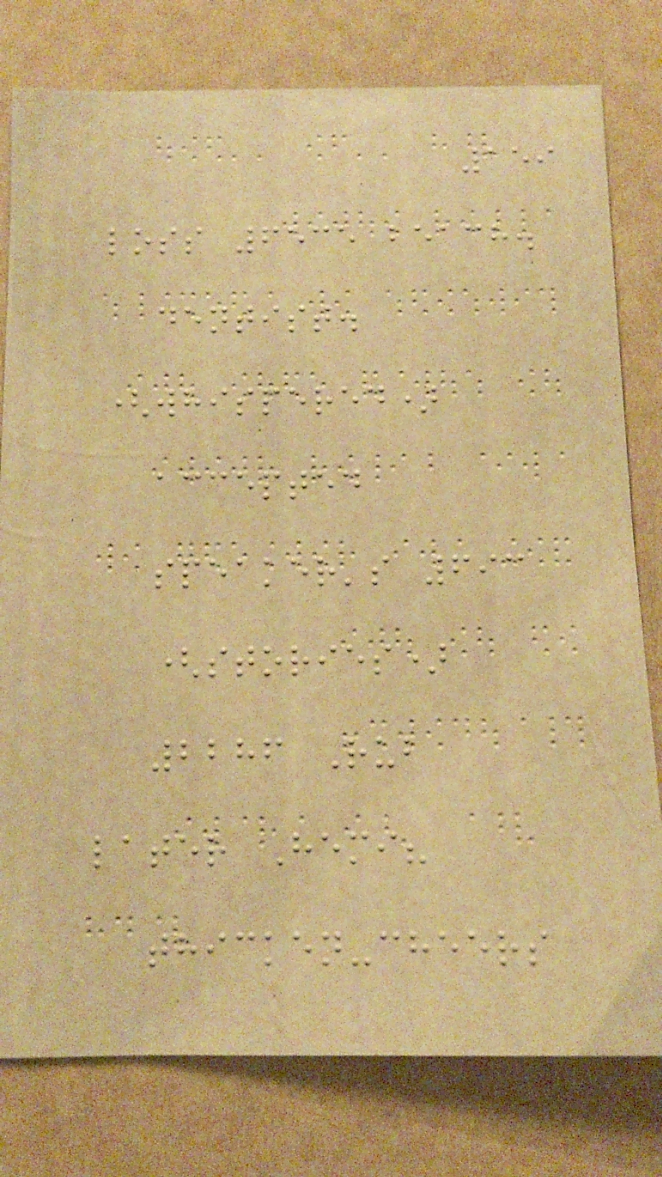159
loss 6535 beach.
dentist.
(whispered)
accepted
speaker's 693
(stories)
2286 Rub
later Hemi?
thicken-cheers
